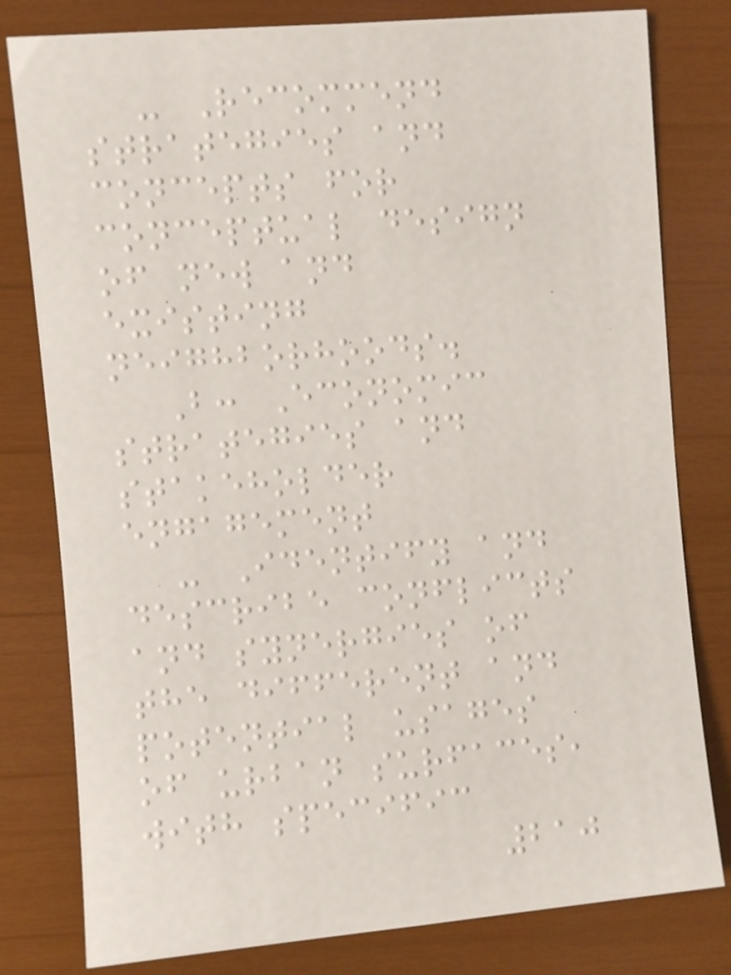- Recommend
strategies and
concepts for
conceptual design
of new and
existing
neighborhoods.
B: Economic
strategies and
stakeholder
engagement
- Identify and
describe conflicts
and synergies of
the different and
potential usages
of urban surfaces,
with specific
210
